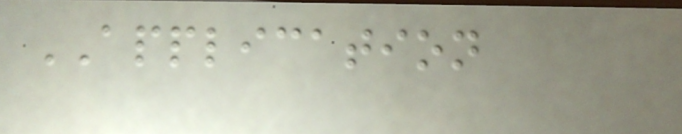APPLICATION
